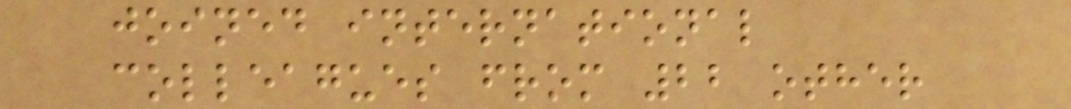joined international
colleagues from 22 other
